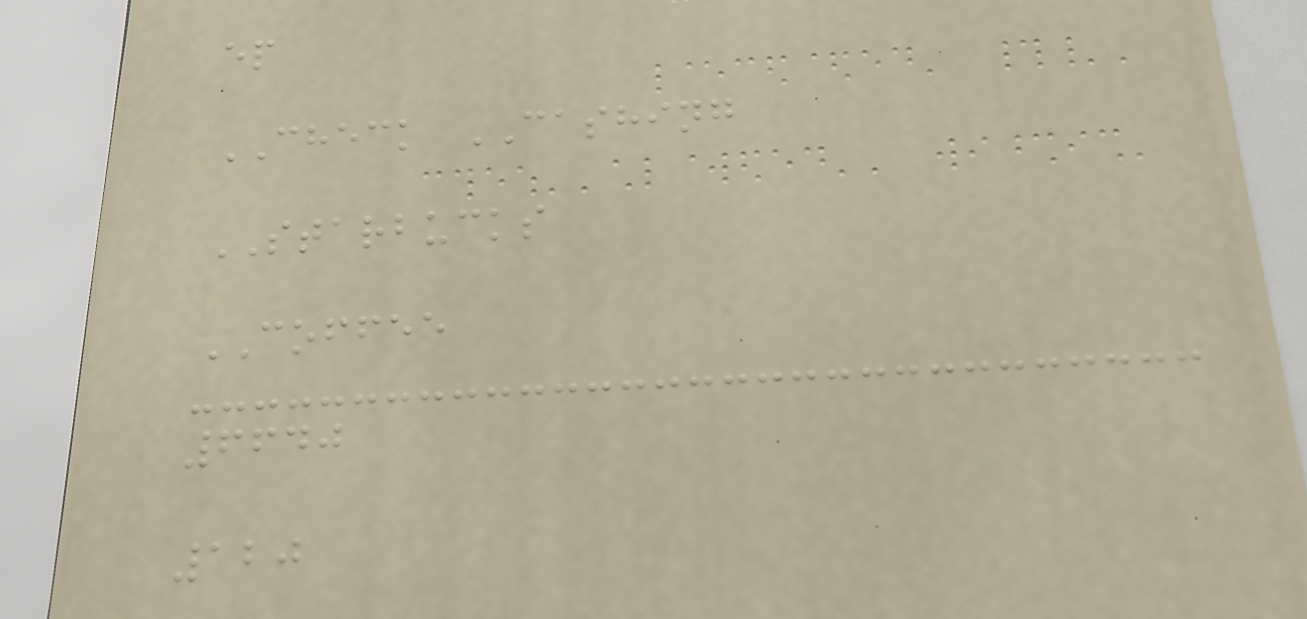ep
CHECK CASHING
STARBUCKS
COFFEE
6640
120
